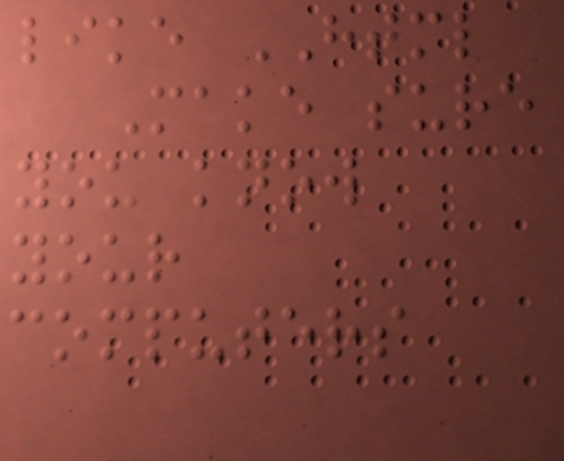like HTML
Make sure
you know
your
computers
